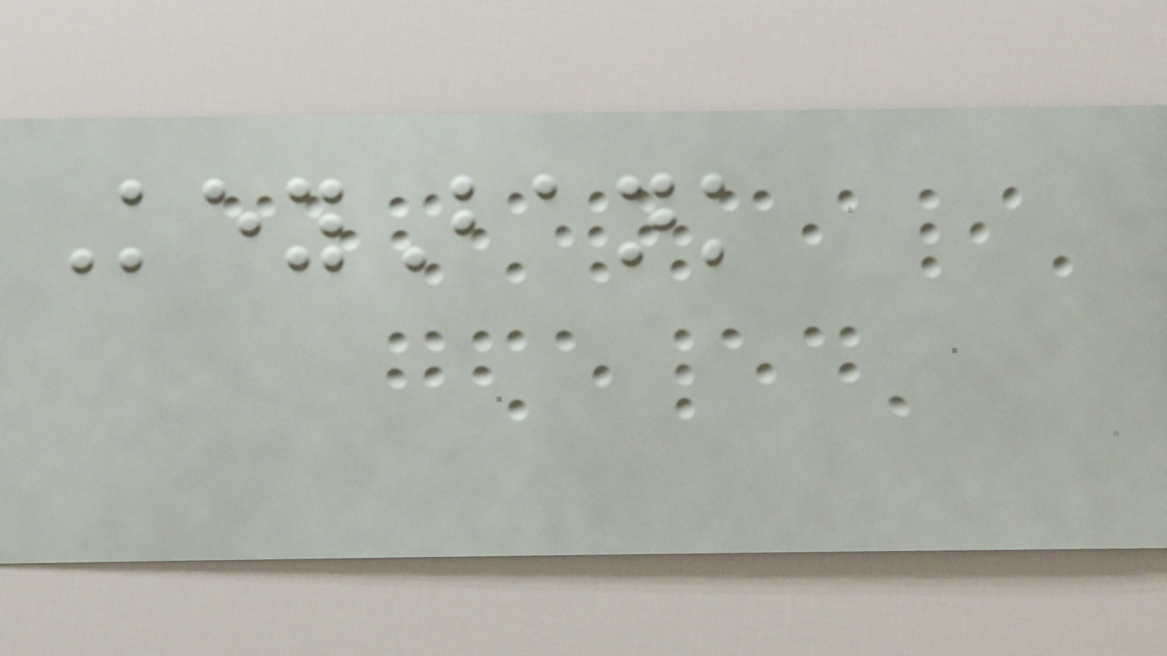KeyBank
